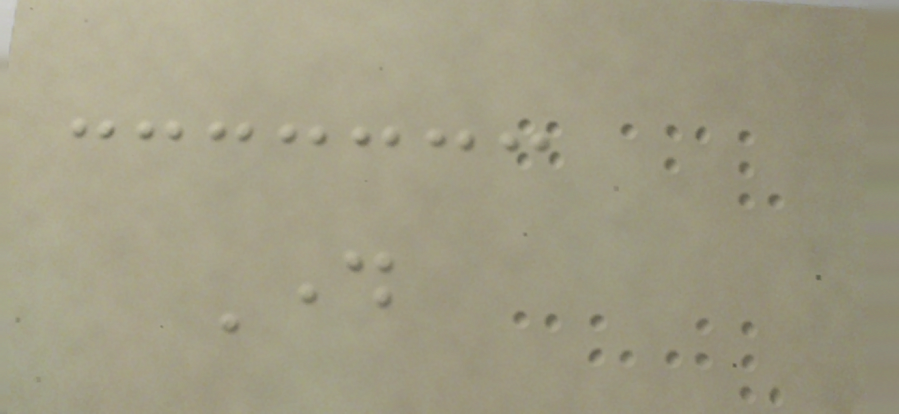Day
